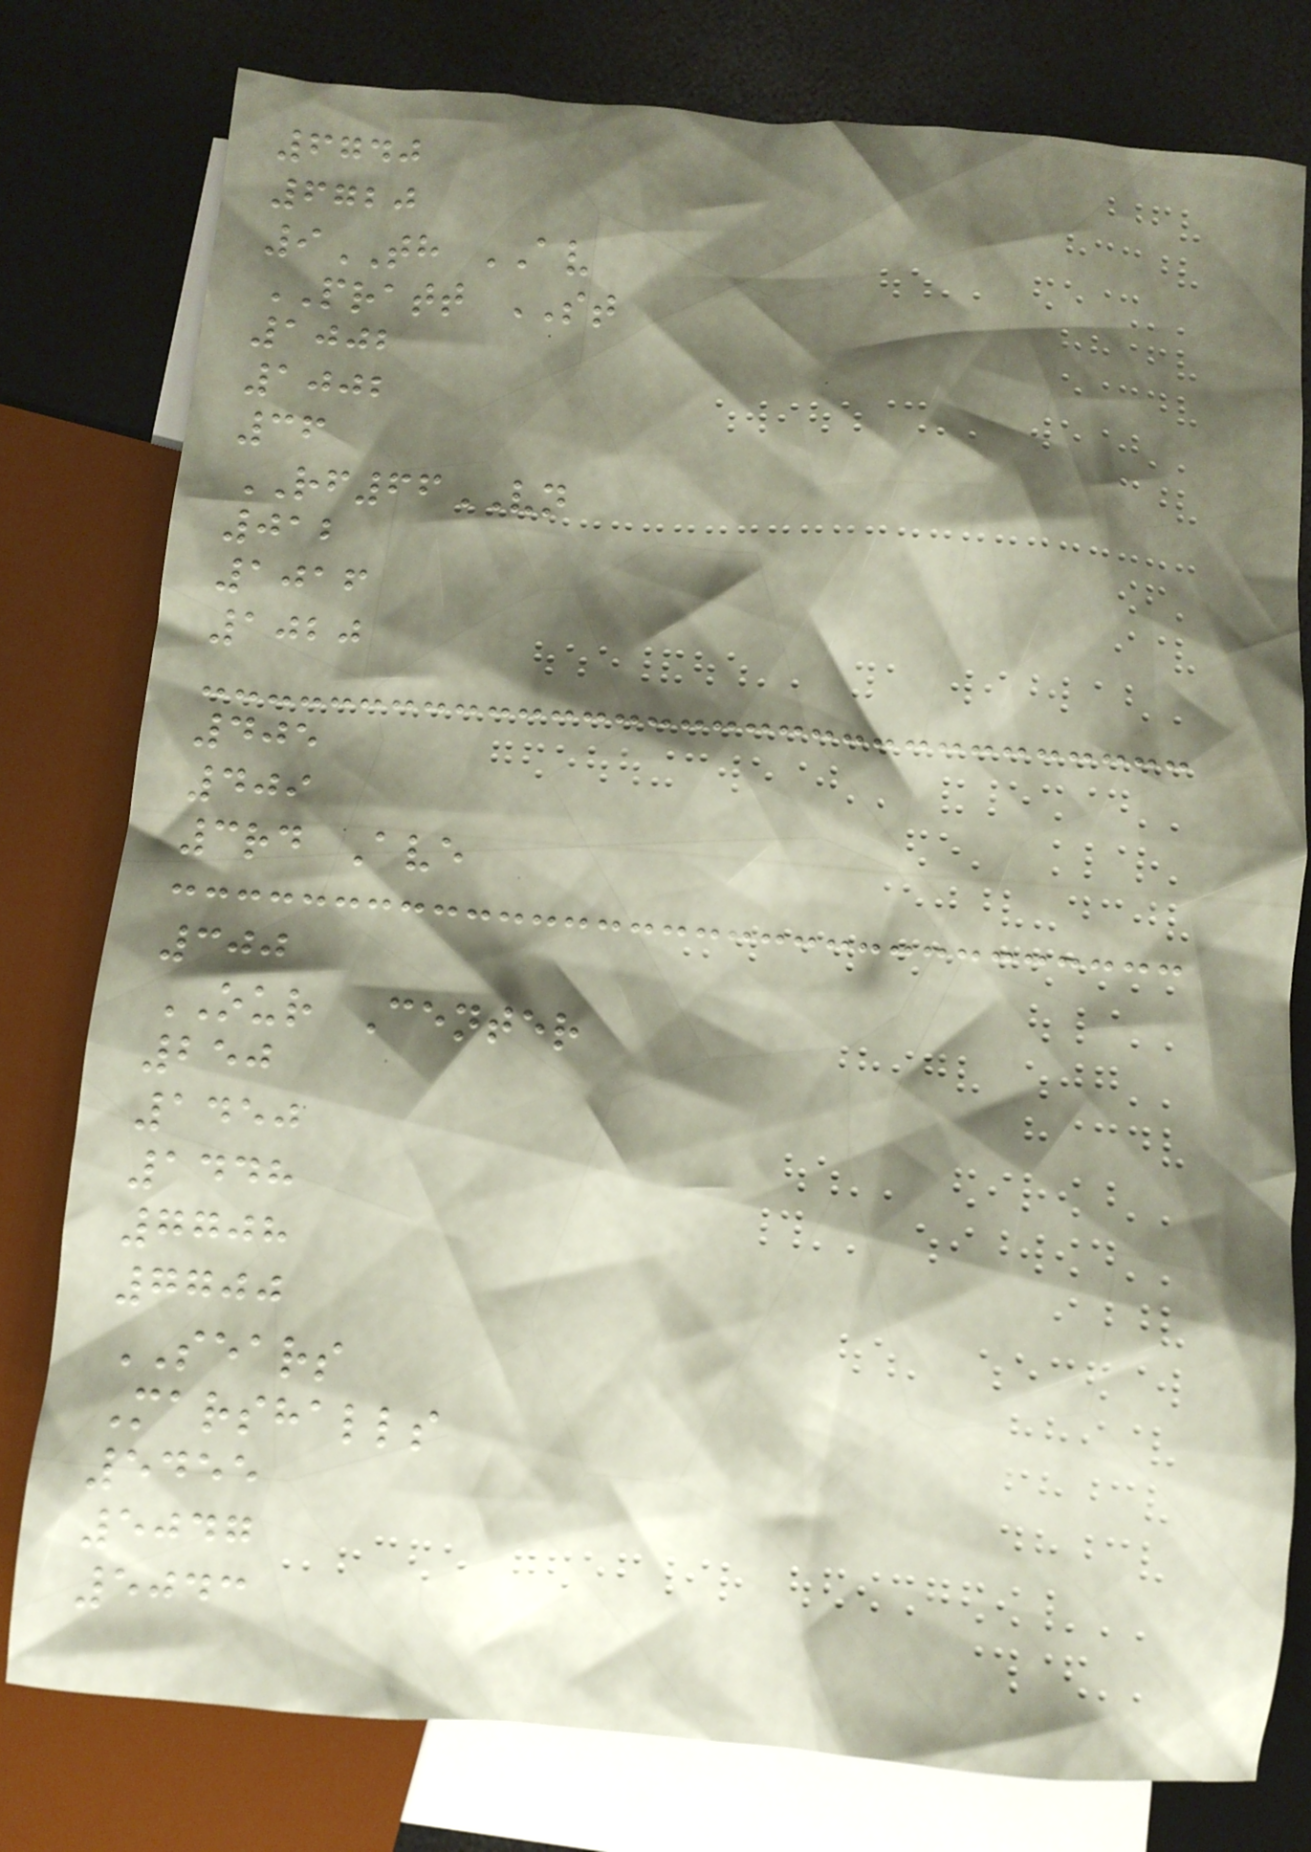6740
6720
9TH AV
PRATT ST
1002
1002
36
RF66VN
012
1016
1020
405
409
3rd Ave
300
OUR Center
250
1450
1448
7708
7700
SEARS
Marshalls
5455
5047
5043
